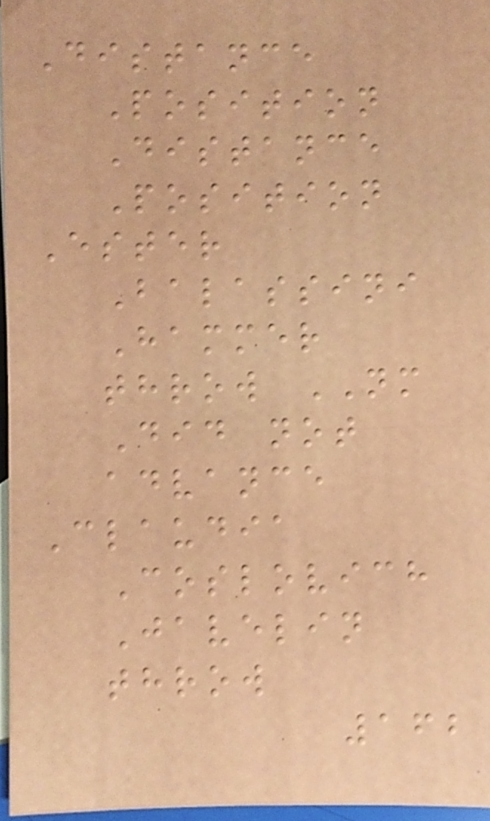Distance
Position
Distance
Position
Ester
Balassini
Hammer
throw NM
Did not
advance
Claudia
Coslovich
Javelin
throw
162
